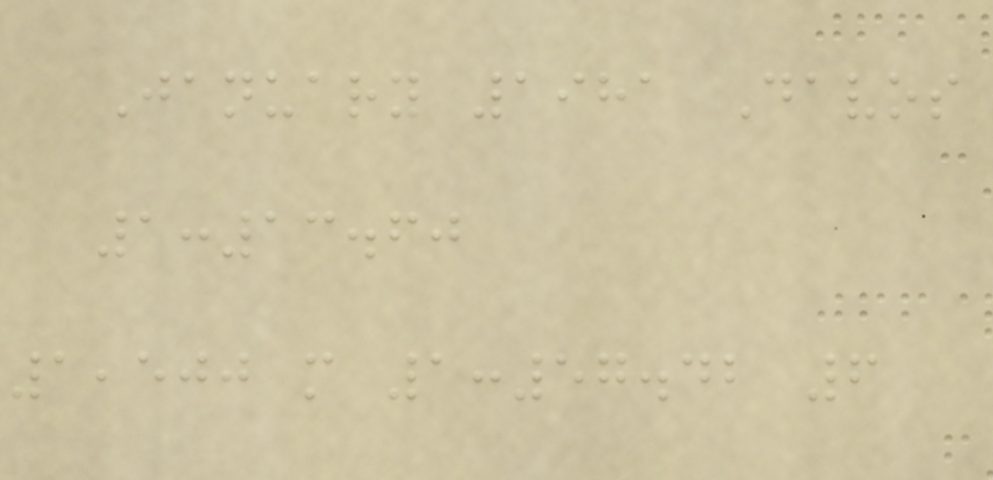January 1981 Davos
1:13.60
1,500 m 1:57.42 6
